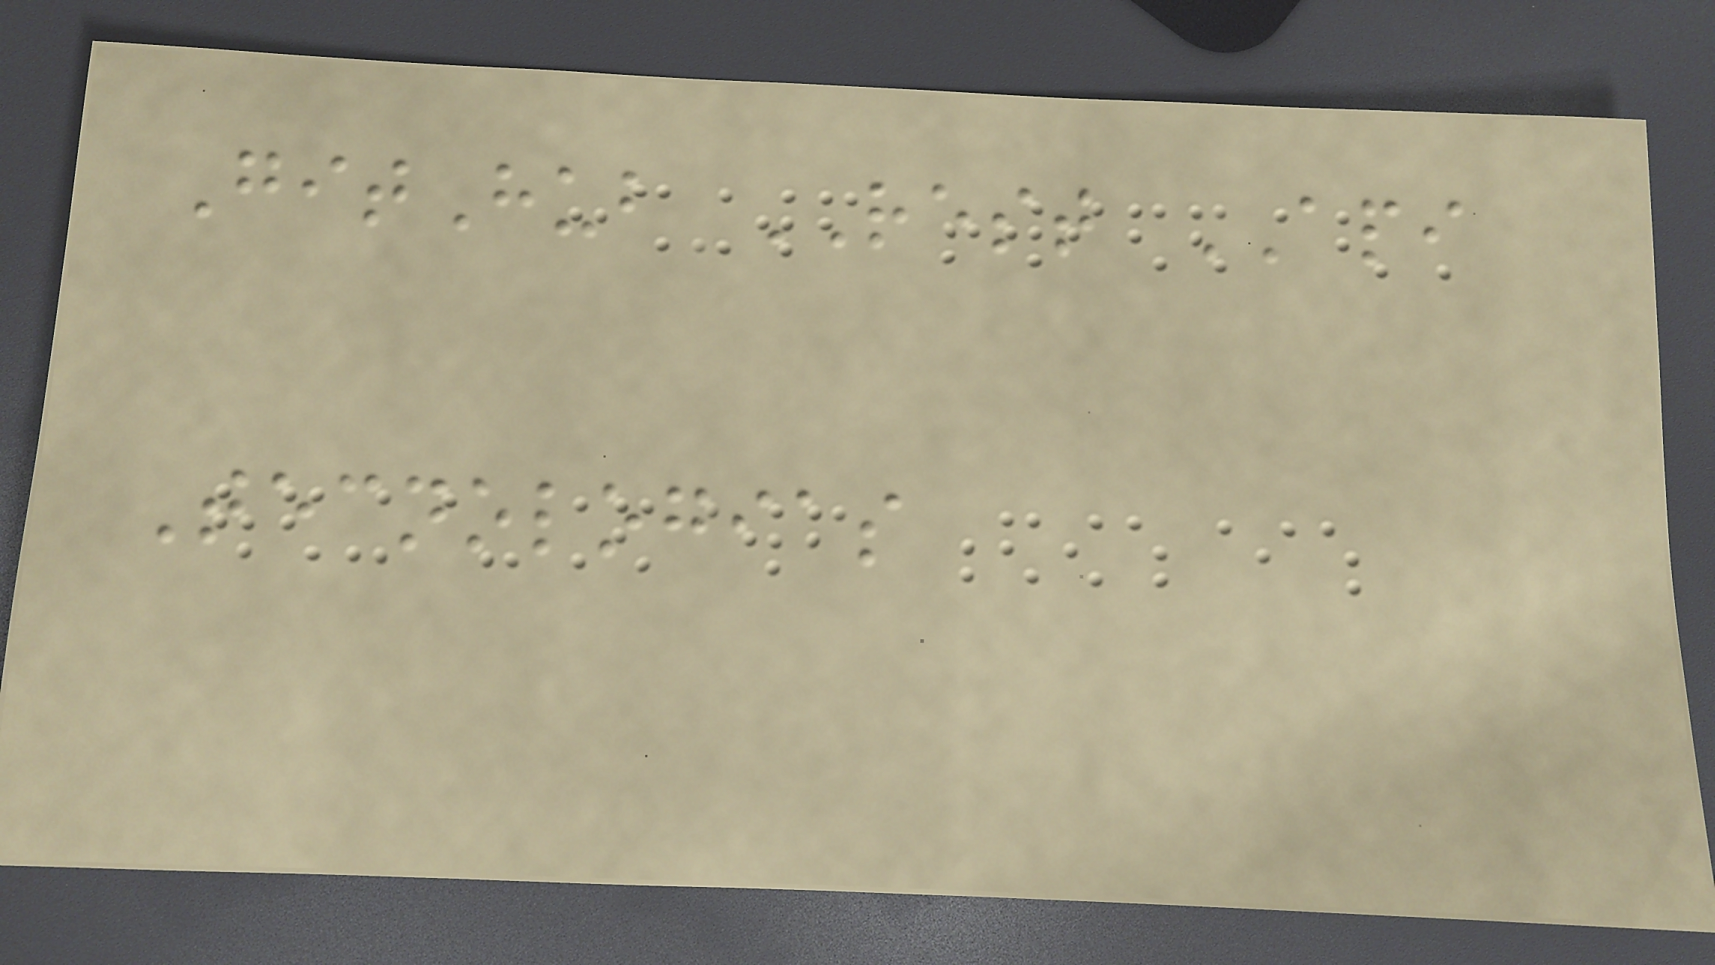GitHub REST API
Tecnologias
